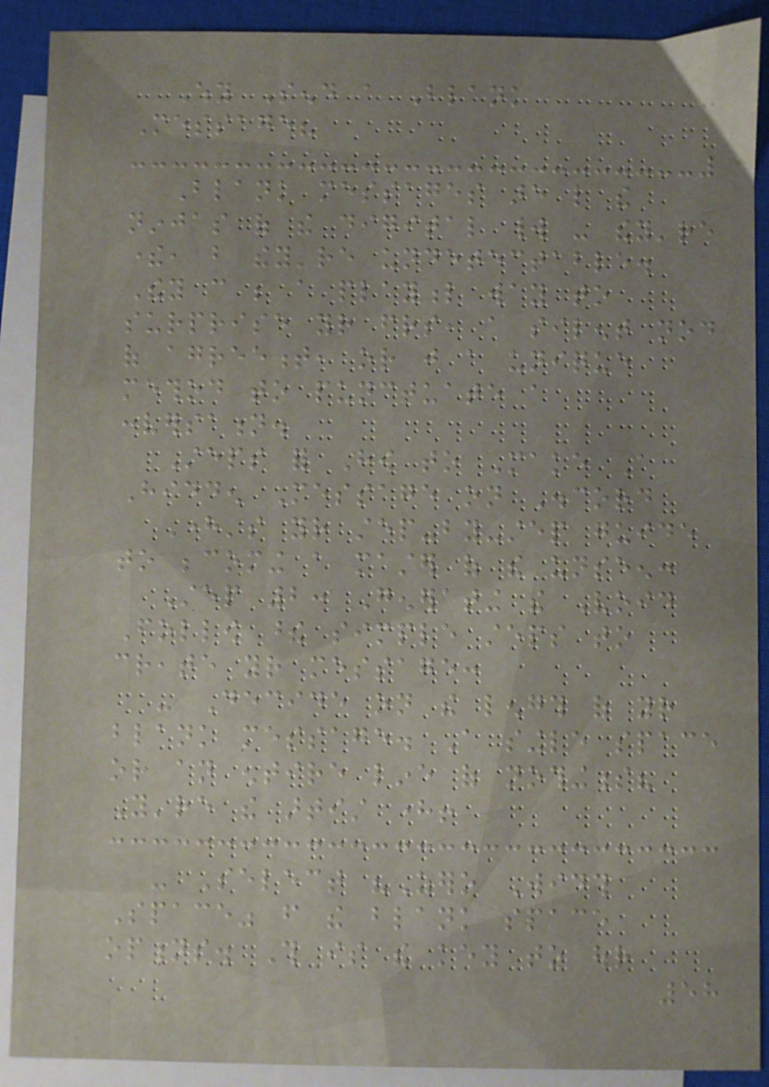Why Send a Blank
Message?
Blank messages are like the
ninjas of the digital world - they're
there, but they're undetectable.
They can be a playful way to
surprise your friends, a silent nod
of agreement, or just a unique
method to punctuate a
conversation.
Steps for How to Make A
Hidden Message on Discord
Here's your step-by-step guide
to becoming a master of the unseen:
Step 2: Generating the Void
Follow these simple steps to
create your message:
- Decide on the length of your
blank message. A single space
or an entire line of nothingness?
You're the artist here!
- Select "Zero Width
Space" from the blank space
options. This is the key to our
58
